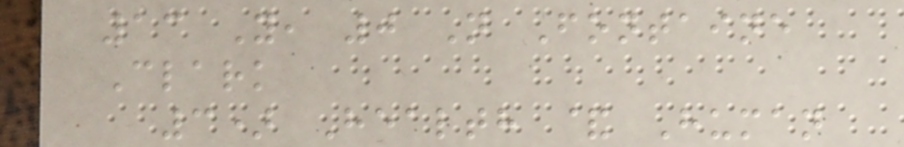13 Y, 0 N Fontaine
Clark
3) Health & Human
